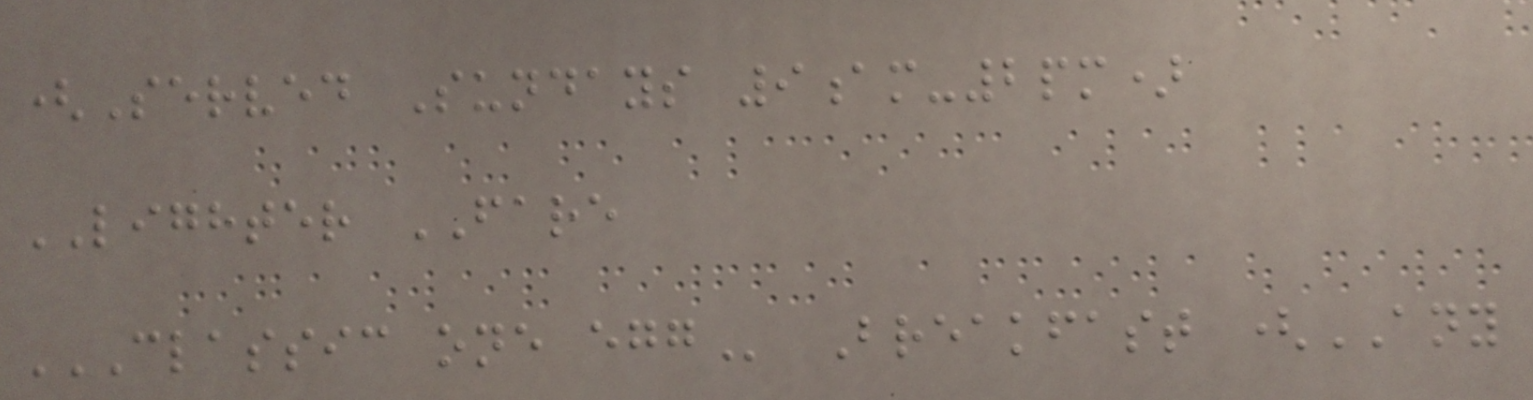(Served Sundays 9am-2pm)
LIGHTER FARE
CLASSIC ONE EGG Breakfast (ANY
